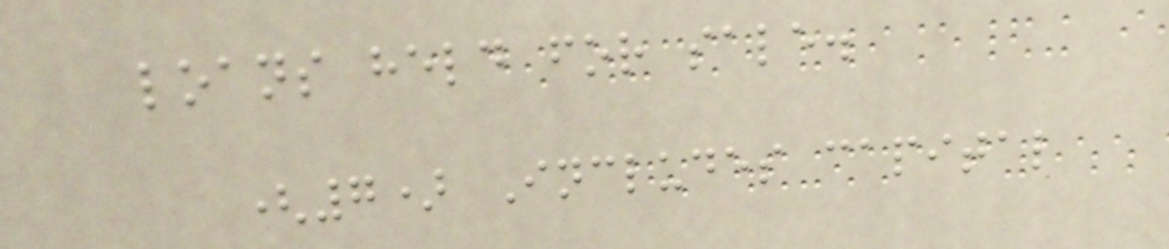loans held for sale.
(7) Includes capital
